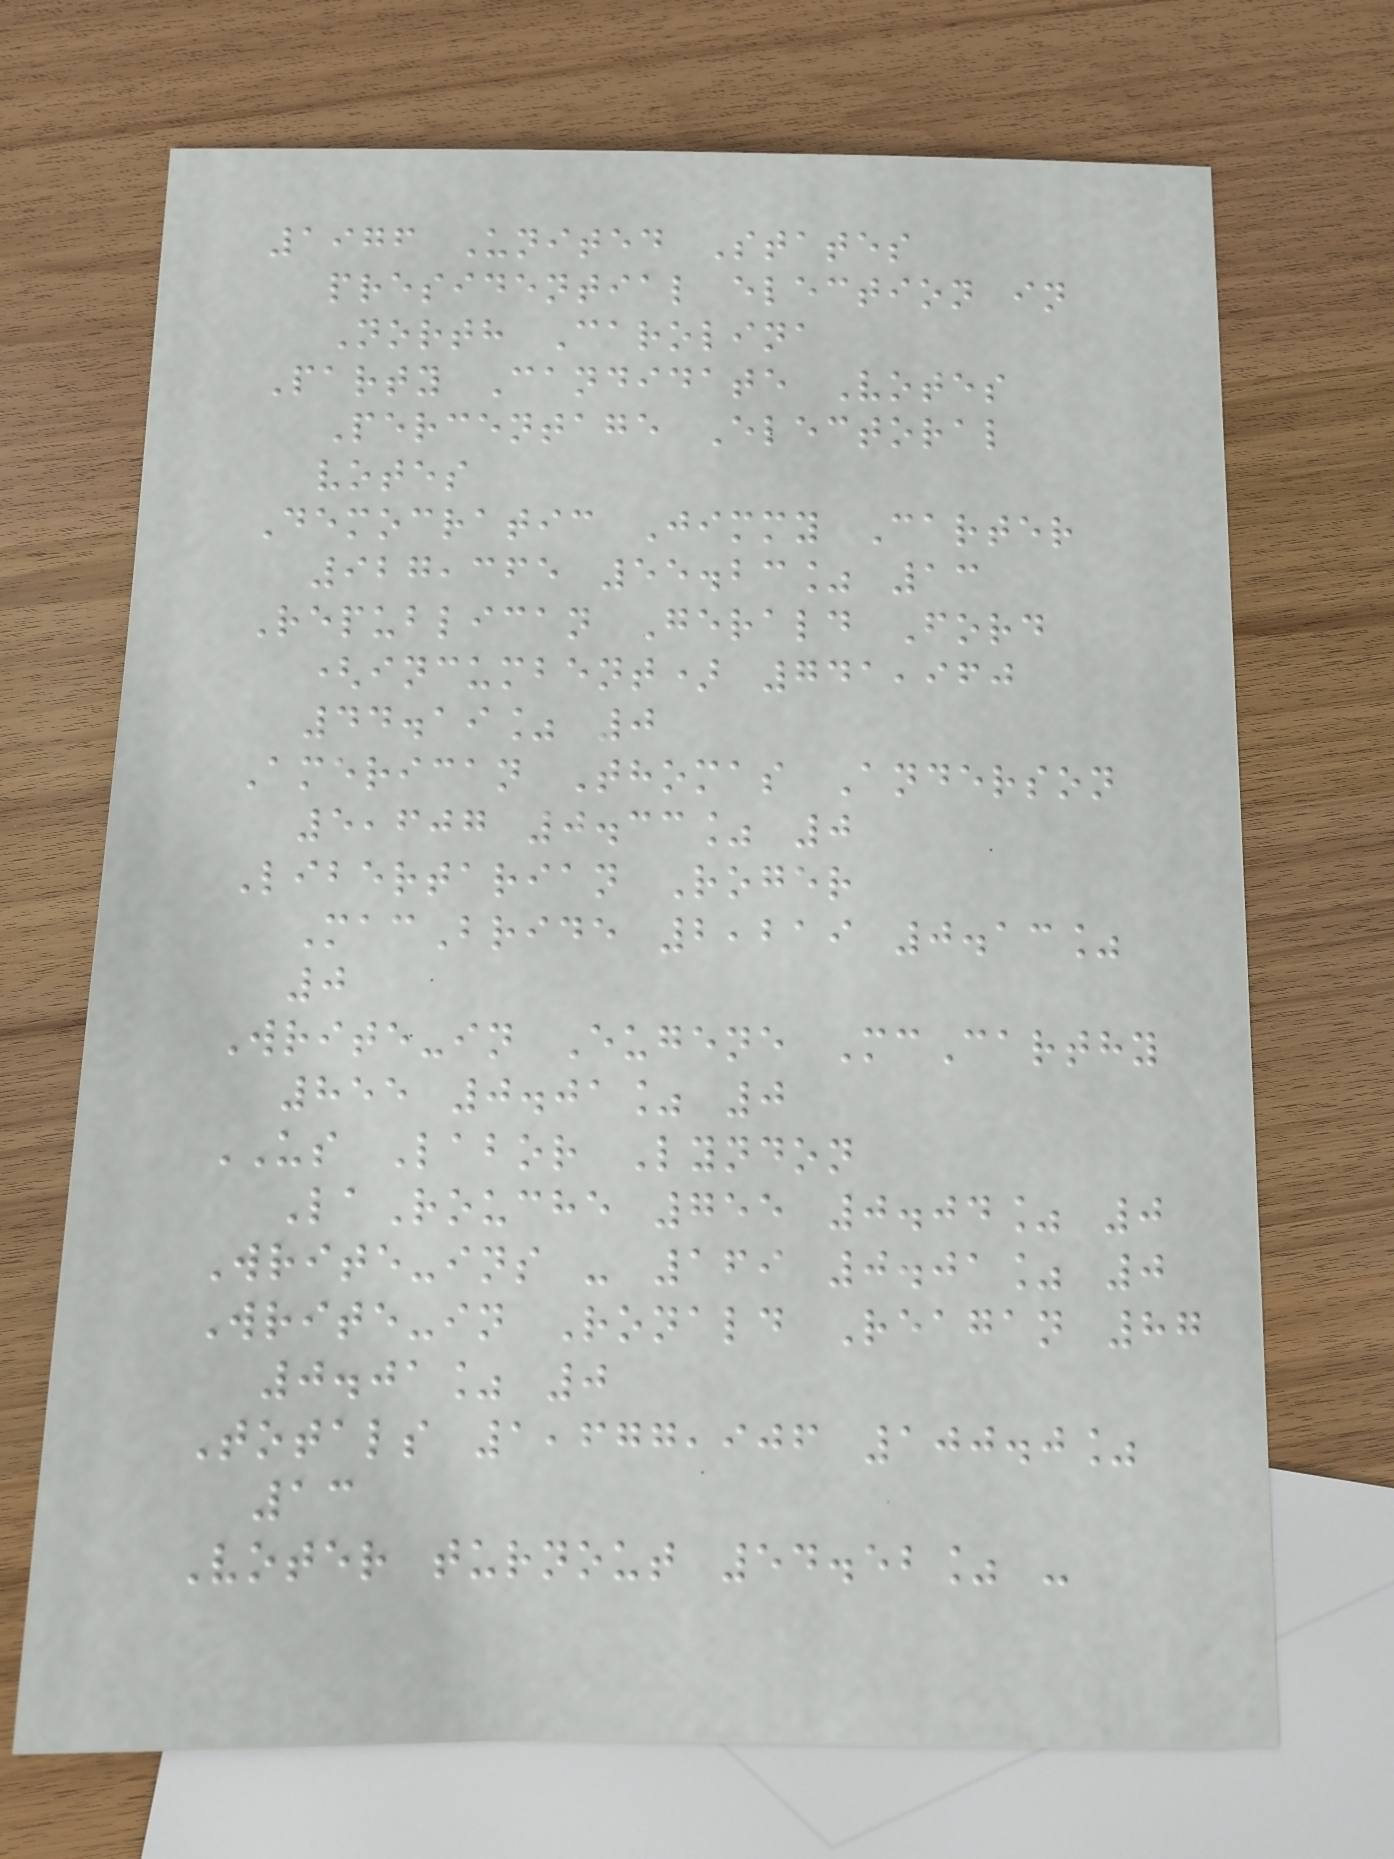1976 United States
presidential election in
North Carolina
Party Candidate Votes
Percentage Electoral
votes
Democratic Jimmy Carter
927,365 55.23% 13
Republican Gerald Ford
(incumbent) 741,960
44.19% 0
American Thomas Anderson
5,607 0.33% 0
Libertarian Roger
MacBride 2,219 0.13%
0
Write-in Eugene McCarthy
855 0.01% 0
US Labor Lyndon
LaRouche 755 0.04% 0
Write-ins - 169 0.01% 0
Write-in Ronald Reagan 87
0.01% 0
Totals 1,677,906 100.0%
13
Voter turnout 54.52% -
